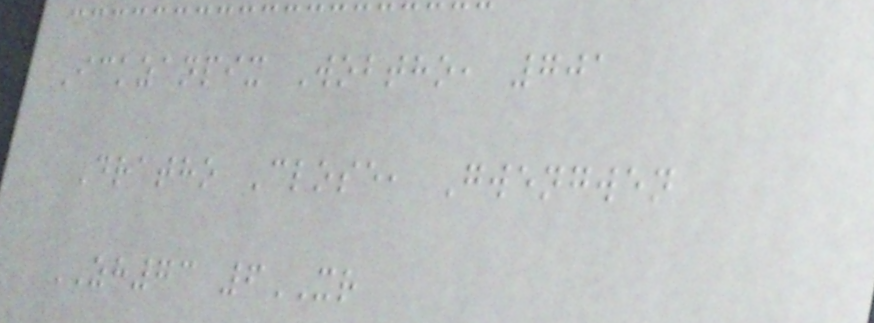Ickzanpix Wobtho, 701
Dratho Close, Gwengwen
ZH73 6XR
